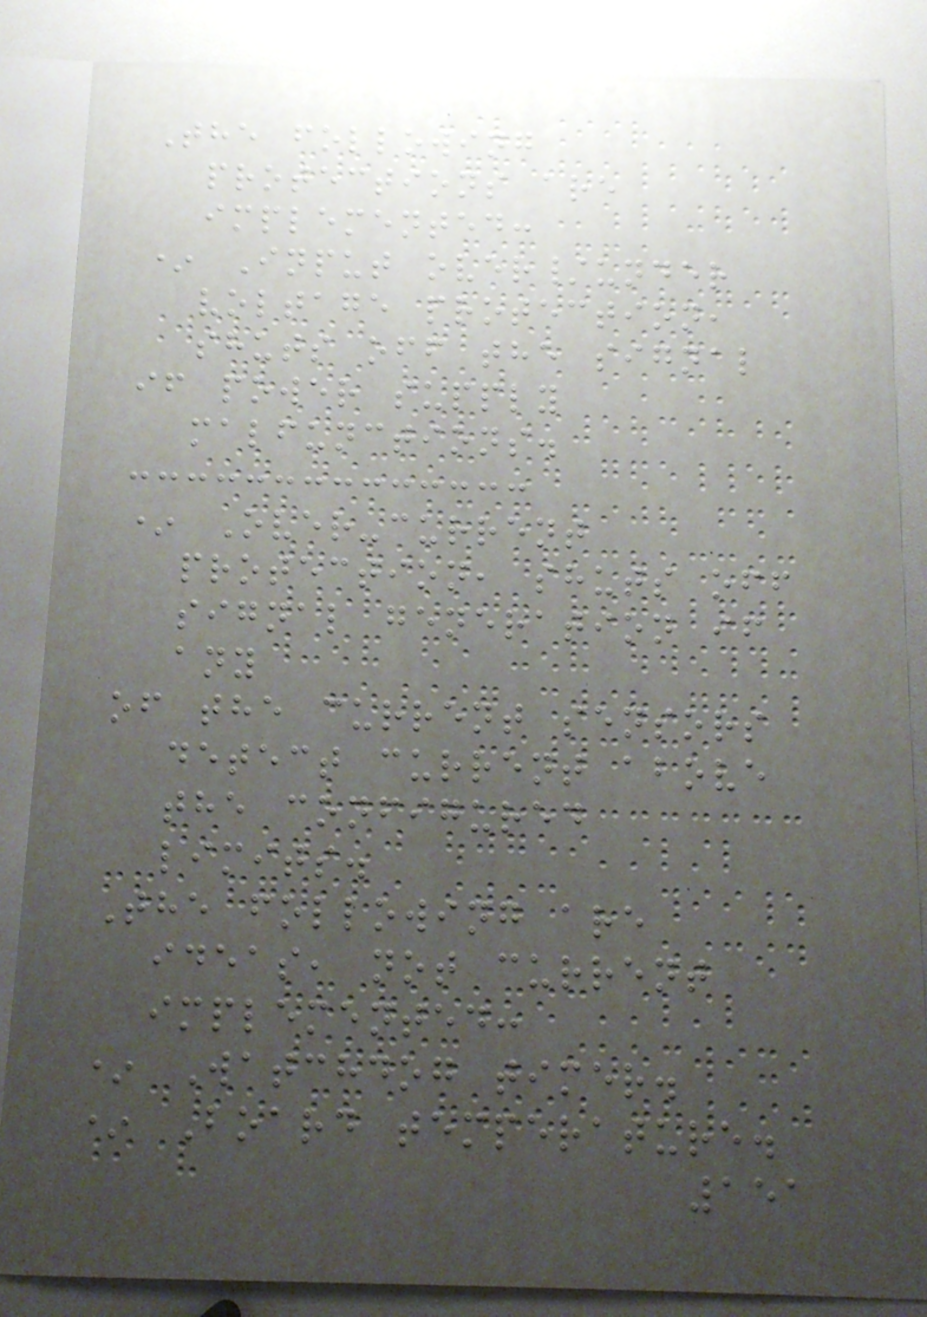The following
protections are
implemented:
* Input over/under
voltage protection,
shuts off the signal
if power supply
malfunctions.
* Over-current
protection, shuts off
signal generation if
any
of the current sensors
detect current above
the configured
limits.
The following are
ideas, not current
implemented:
* Watchdog timer.
* Board temperature.
151
